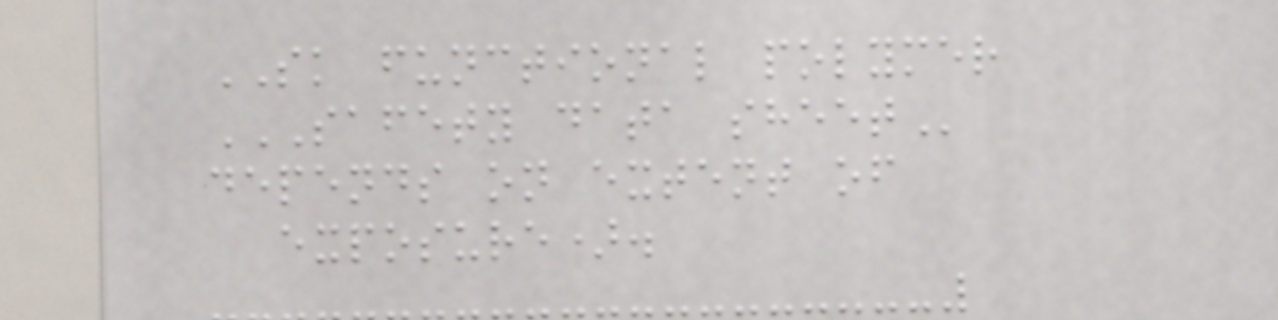SK functional polymer
SAFETY DATA SHEET
depends on extent of
exposure).
